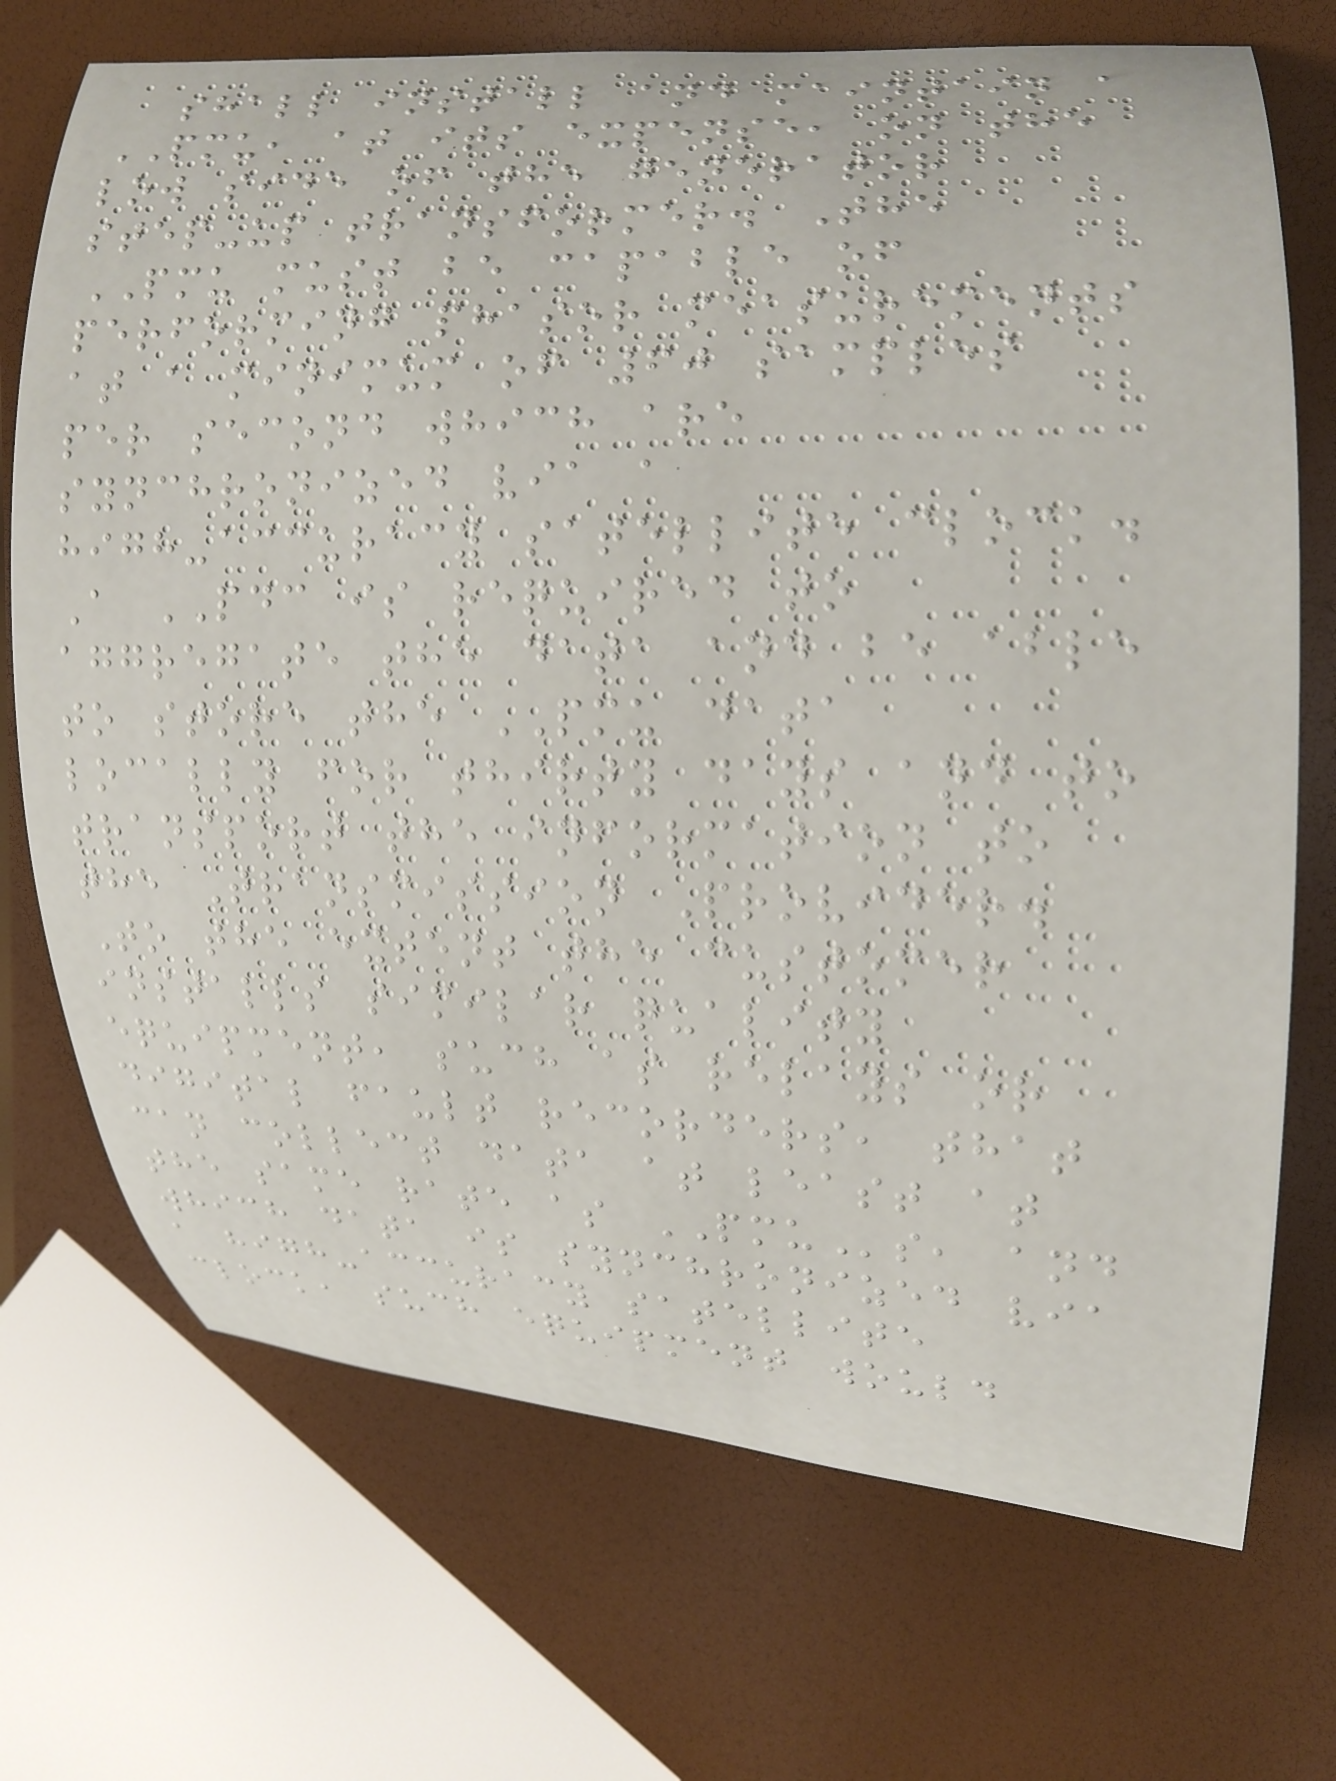shall install and maintain a
PMU, at its expense, on the
low side of the generator
step-up transformer. The
PMU must be capable of
performing phasor measurements
at a minimum of 60 samples
per second which are
synchronized via a
high-accuracy satellite clock.
A PDC is required to
aggregate the data and be able
to store the PMU data
locally for thirty days and to
transport the information to
the Transmission Provider.
To the extent the customer
installs similar quality
equipment, such as relays or
digital fault recorders, that
can collect data at least at
the same rate as PMUs, and
which data is synchronized via
a high-accuracy satellite
clock, such equipment would
